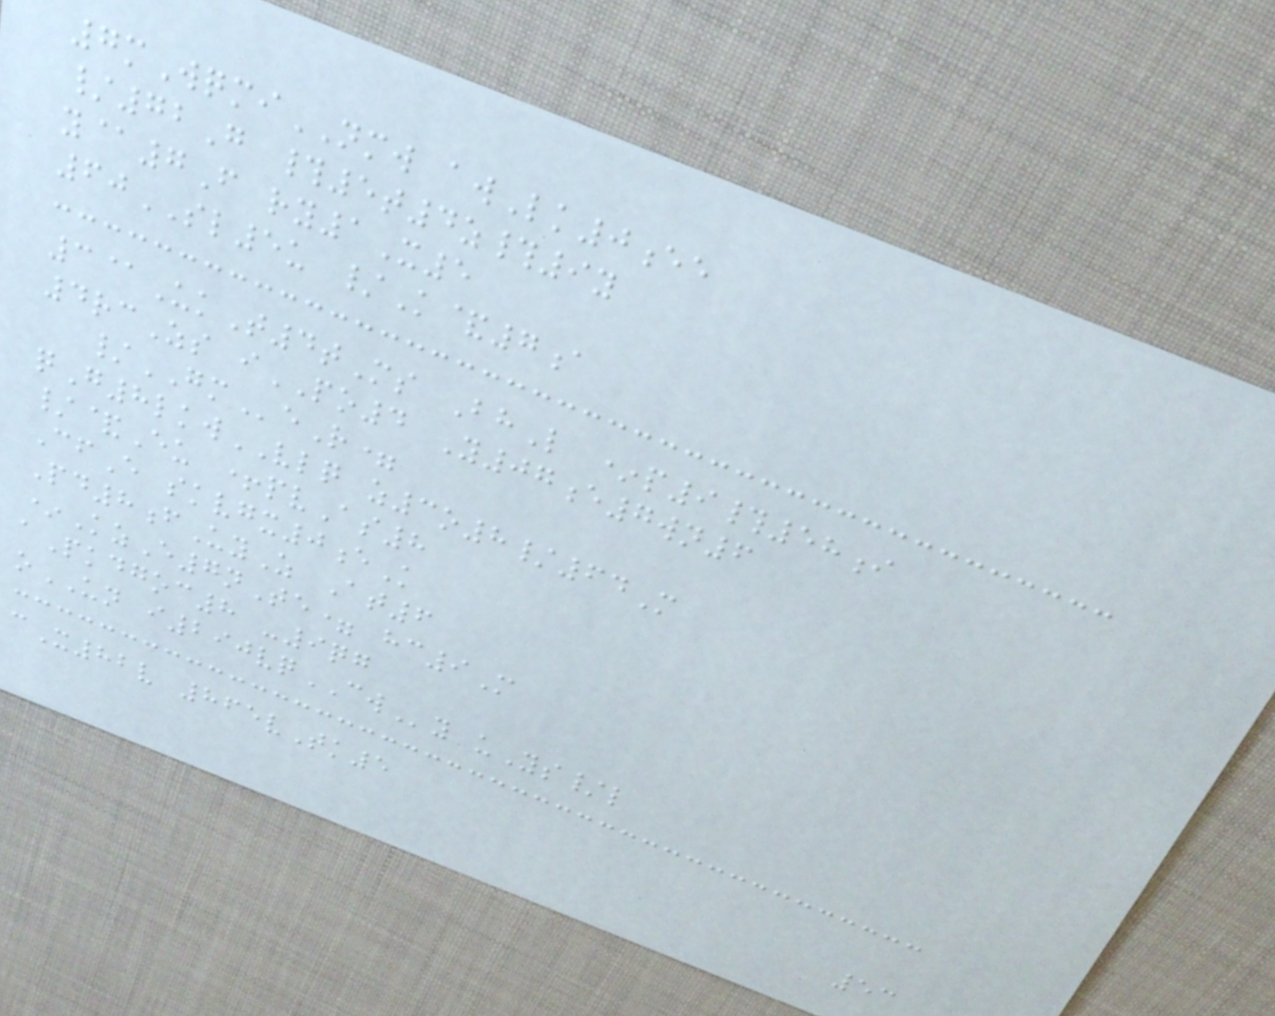7mWqmiNMW awLk0ee
/72G #5t4z#9y
y@7F ry1X5
60SL5u /K&7a
3@UkT4tMs BhL *p9#58i
4rcZs iPO4 Y07e7wn6
/GMeR=
qG8lkwVLQ z3o8/64M
/&Eu +pvAs8
CfE skvgx0eK
Pd8fUyZ At6
*KzE7nTe= hc9M
aPkdgoc8 -9qg
oUN i290vqCWy uYs/l
cX82v 865vTk5
53
